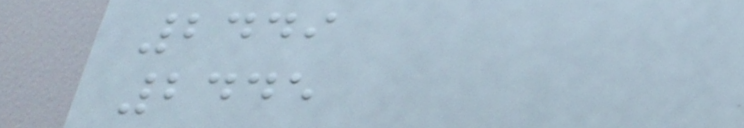2449
2445
